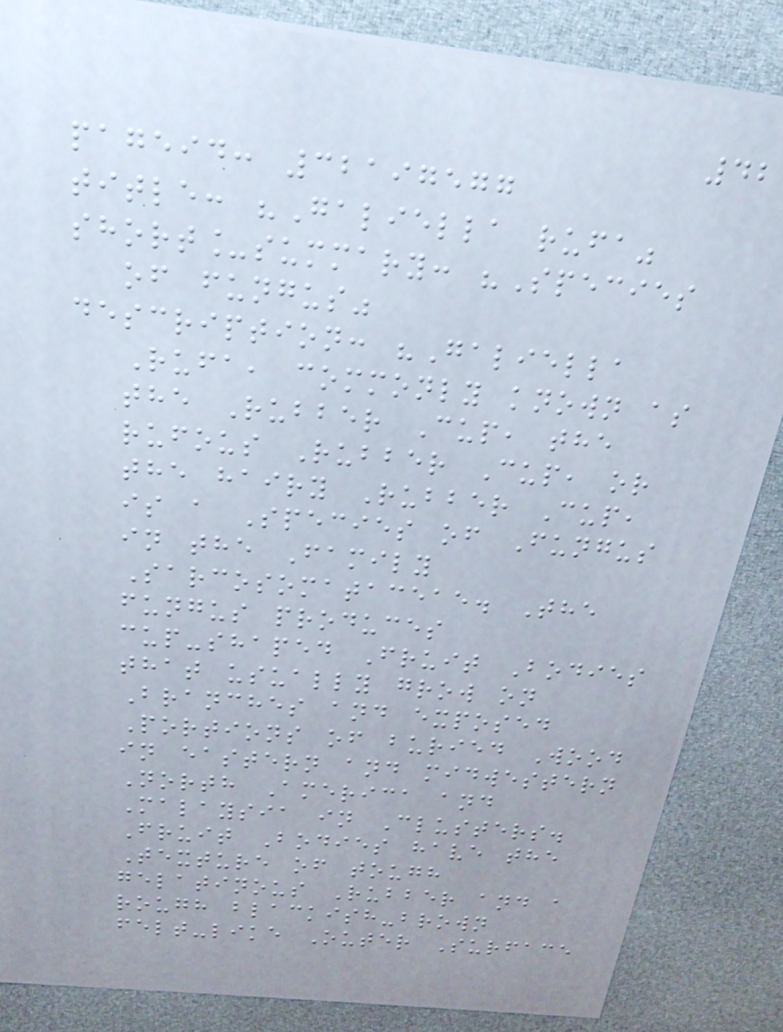42
pageid: 32197577
title: "Galiella rufa"
short_summary: "Species
of fungus"
description: "Galiella
Rufa, commonly known as
the Rubber Cup, the
rufous Rubber Cup, or
the hairy Rubber Cup,
is a Species of Fungus
in the Family
Sarcosomataceae. The
fungus produces
cup-shaped Fruit Bodies
that usually grow on
Branches and exposed
Portions of buried Wood
in eastern and midwestern
North America and
Malaysia in Clusters.
Fruit Bodies have the
Texture of tough
gelatinous Rubber and a
rough blackish-brown
felt-like Outer Surface
